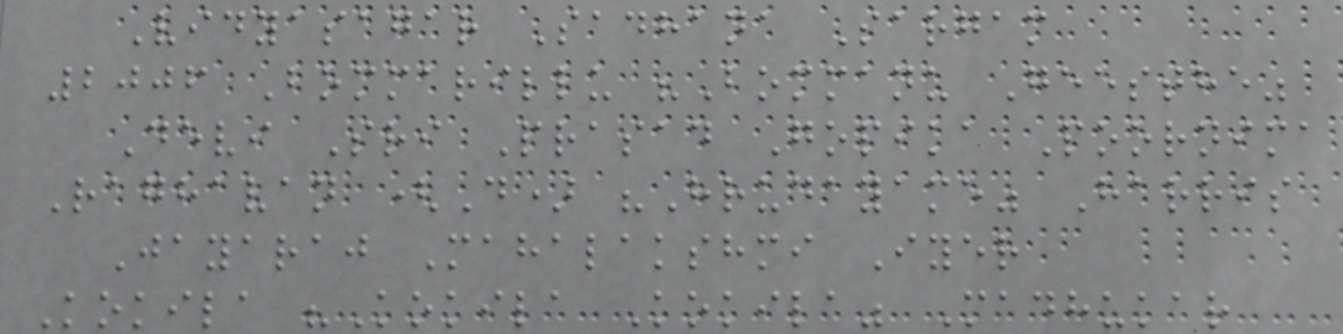Vidyasagar Sadhana Sargam
2006 Bommarillu "Bommanu Geesthe"
Devi Sri Prasad Gopika Poornima
Raghavan (D) "Hrudayame" Harris
Jayaraj Mahalakshmi Iyer
Kokila "Kokila Kokila" Madhukar
